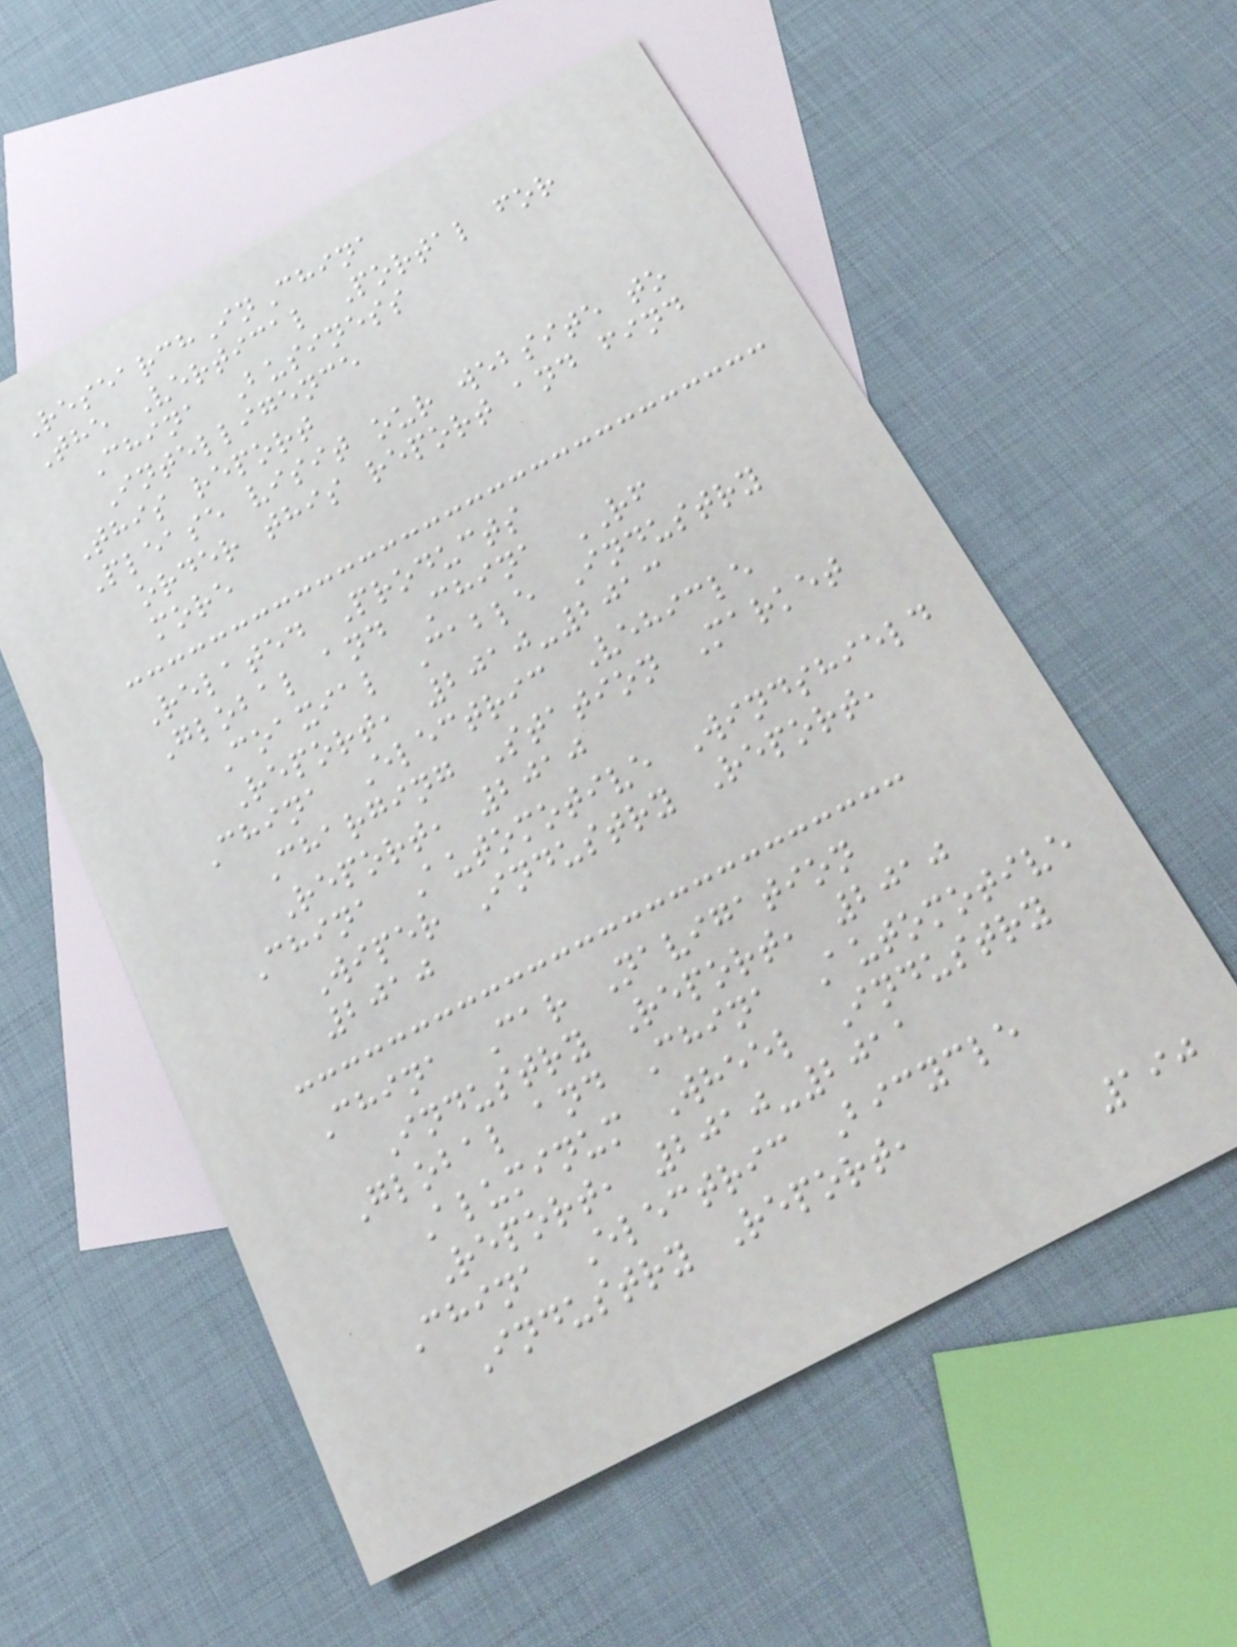ResearchInChina
The Vertical Portal for
China Business
Intelligence
This report
Please visit our website to
order this report and find
more
Related Products
Global and China RF
Coaxial Cable Industry
Report, 2010-2013
China Electric Vehicle
Charging Station Market
Report, 2010
China Automotive Windshield
Wiper Industry Report,
2010
China Car Navigation
Industry Report, 2010
Global and China Automotive
Aluminum Wheel Industry
Report, 2010-2011
China Electric Bicycle
Industry Report,
190
